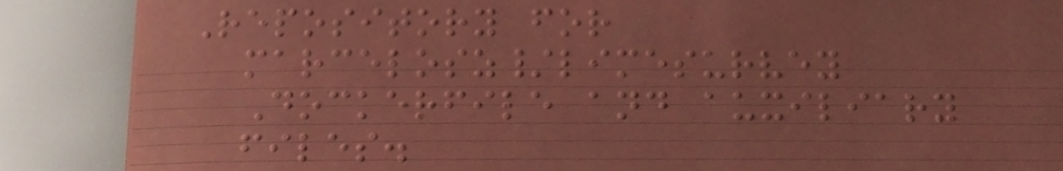Repository for
marcelosz/limesurvey
Dockerfile and auxiliary
files.
